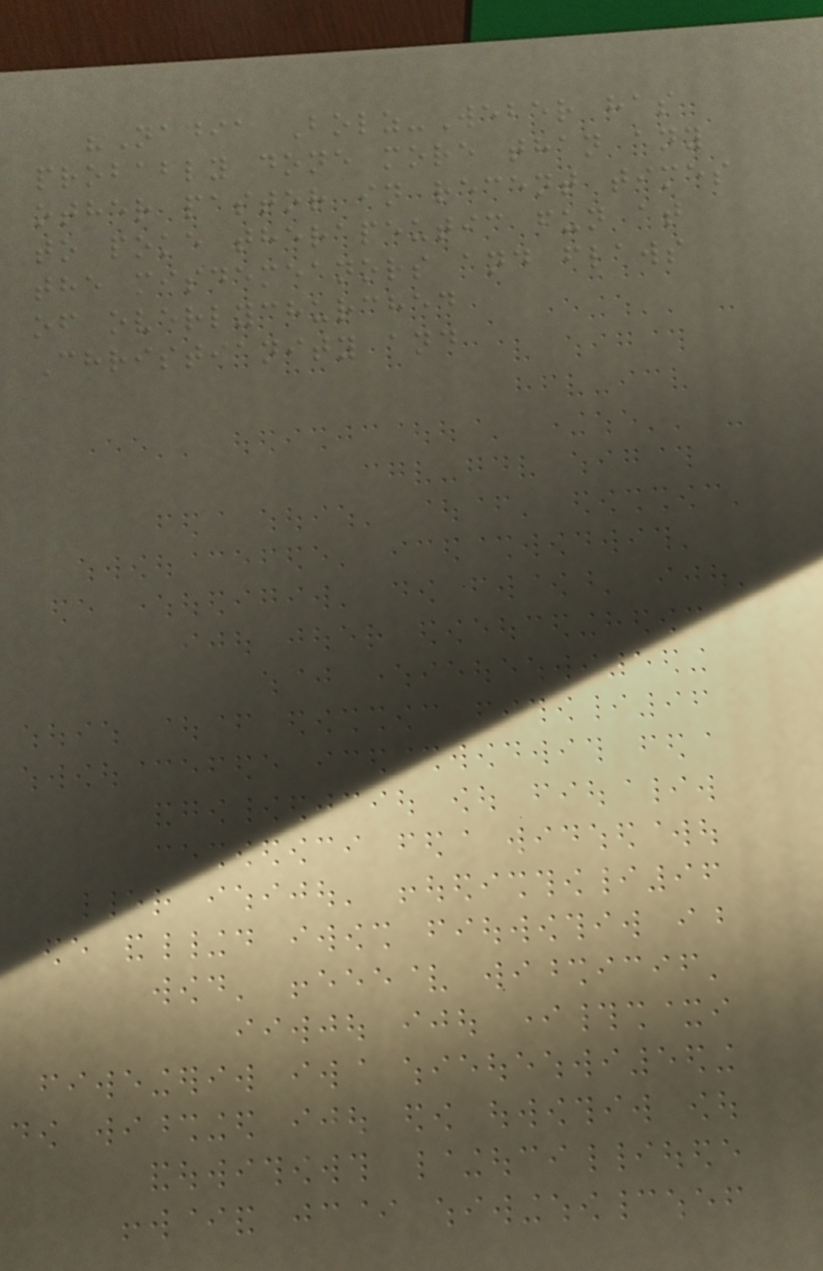"Nadia Bolz-Weber has
probably done more than any
other pastor in recent times
to poke therapeutic fun at
the misdemeanors and flaws
of overlychurched
Christianity and
